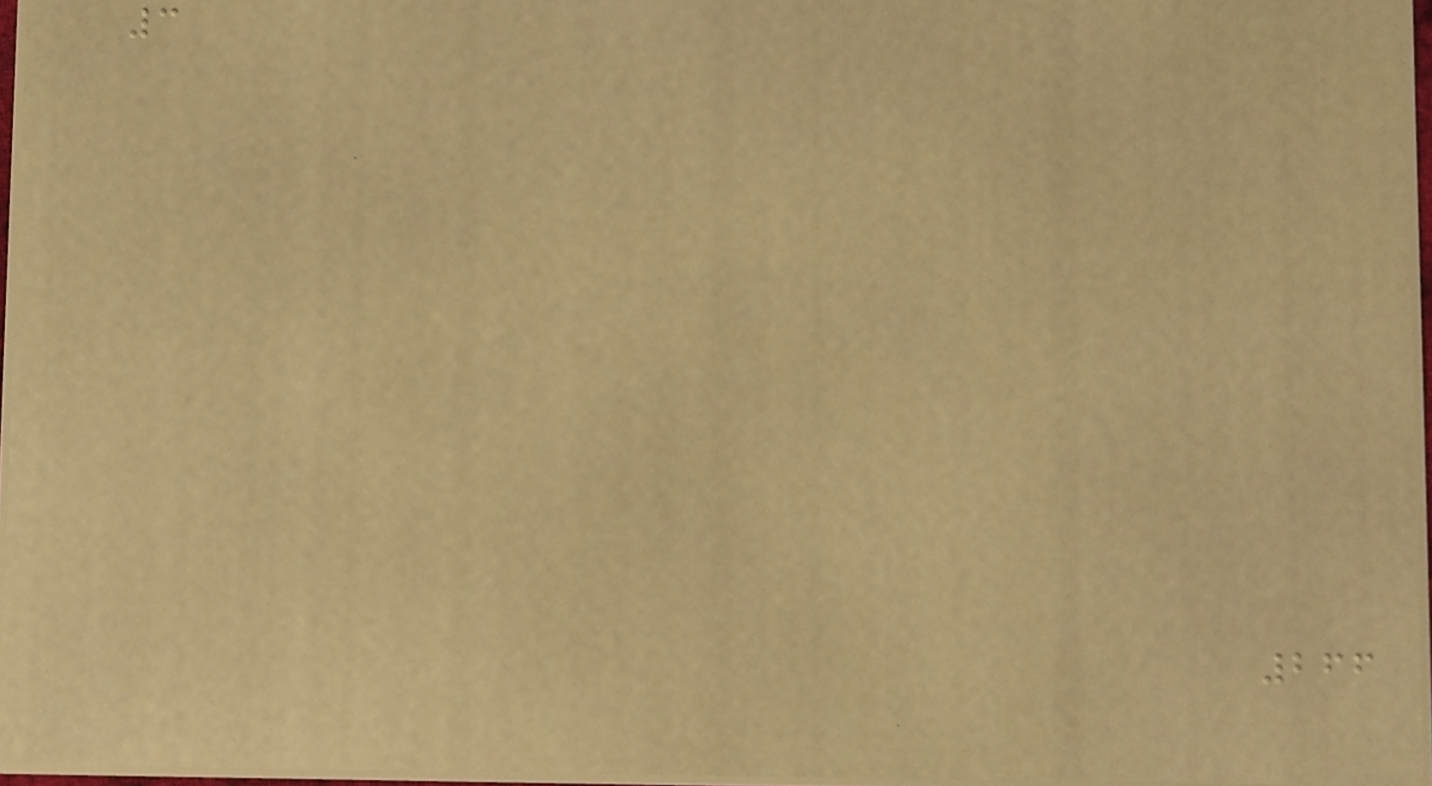3
266
